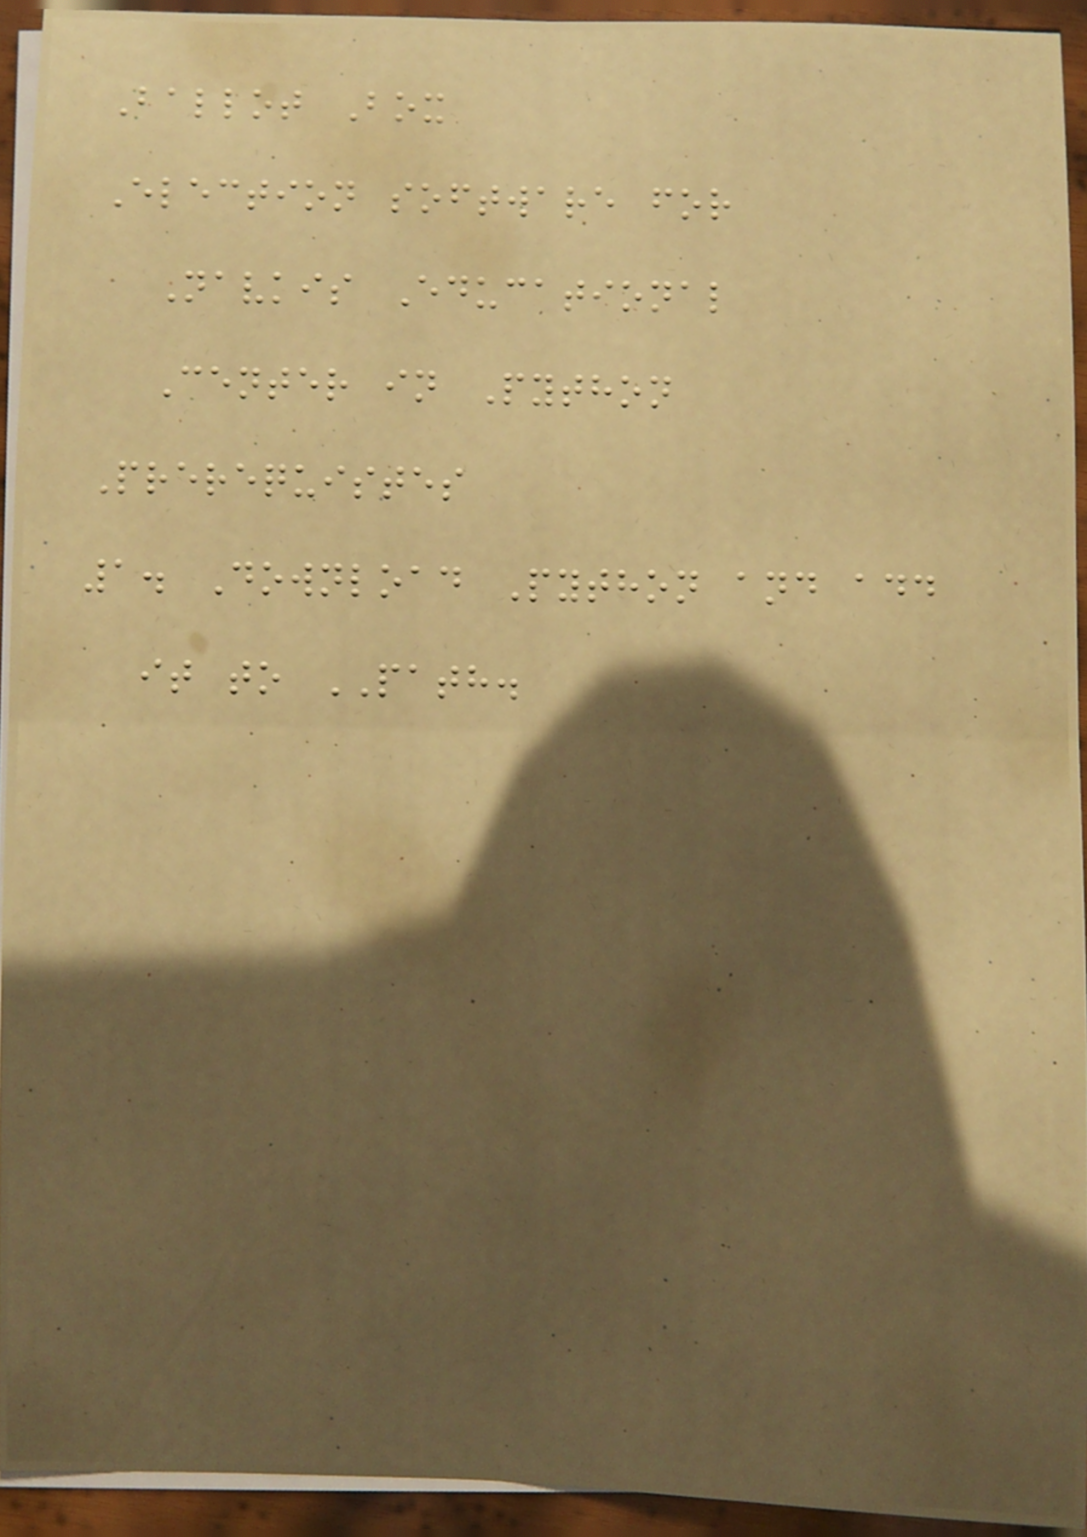Ballot Box
Election software for
Navkis Educational
Center in Python
Prerequistes
1. Download Python and add
it to PATH.
